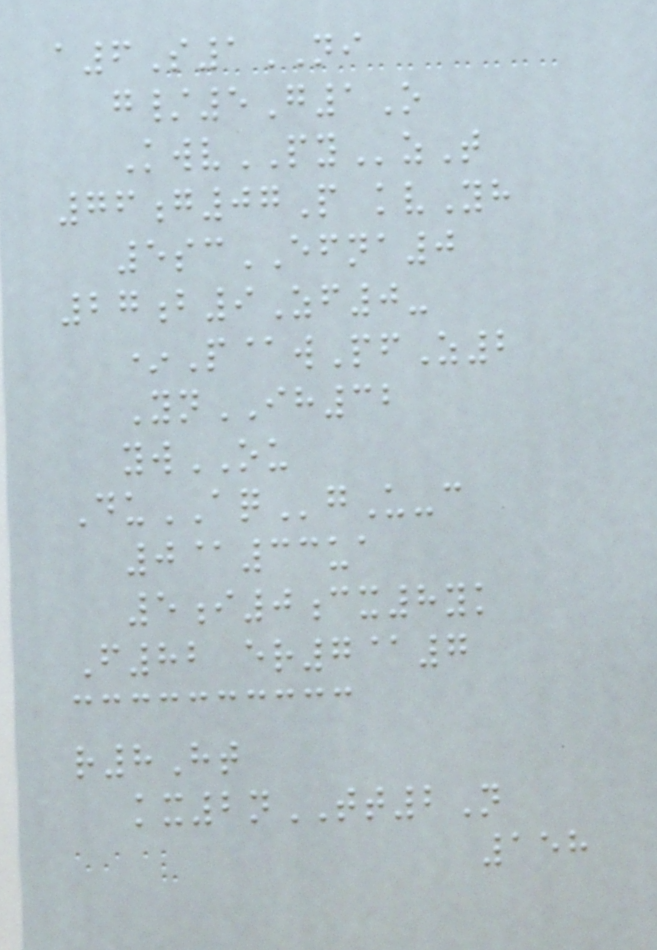a6S1NI
g/5G1O
KwvPYzT
76g07P kvYh
5scEFNA0
27b9Zf0-
*P@wPfZ2
YnIH32
ywOU
DuAQgU-c
0@33ua
5i0cx8yk
F82 er7@7
r8Ht
kx2nTT2N
158
